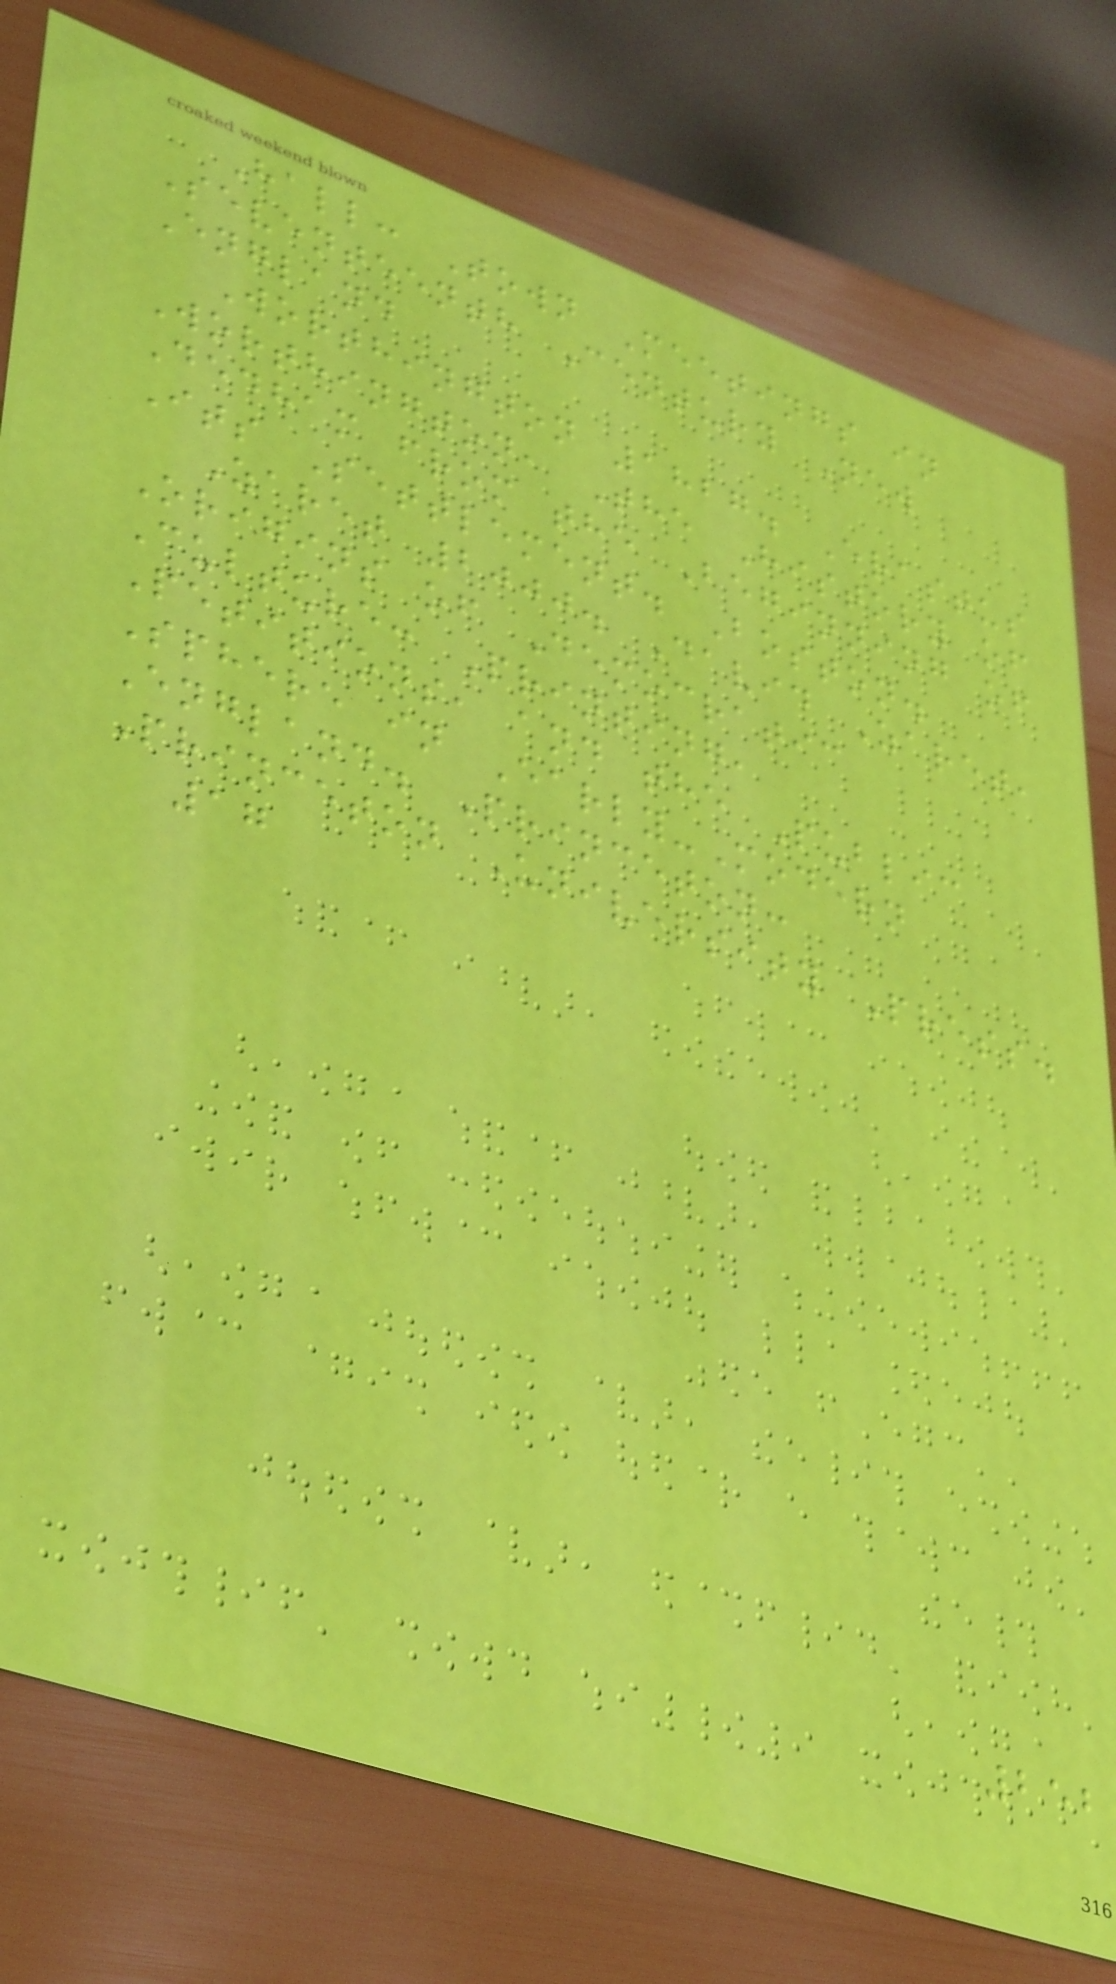Hall: Town Meetings in
Seventeenth Century New
England
Worthington 1827. Erastus
Worthington, The History of
Dedham from the Beginning of
Its Settlement. Boston.
Zaret 2000. David Zaret,
Origins of Democratic
Culture: Printing,
Petitions, and the Public
Sphere in Early-Modern
England. Princeton:
Princeton University Press.
17
252
